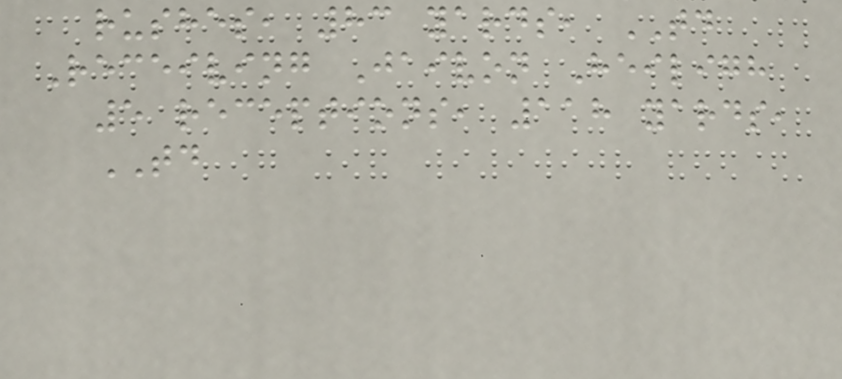rushes, 83 yards, TD
Receiving Jaivon Heiligh
5 receptions, 118 yards,
TD
